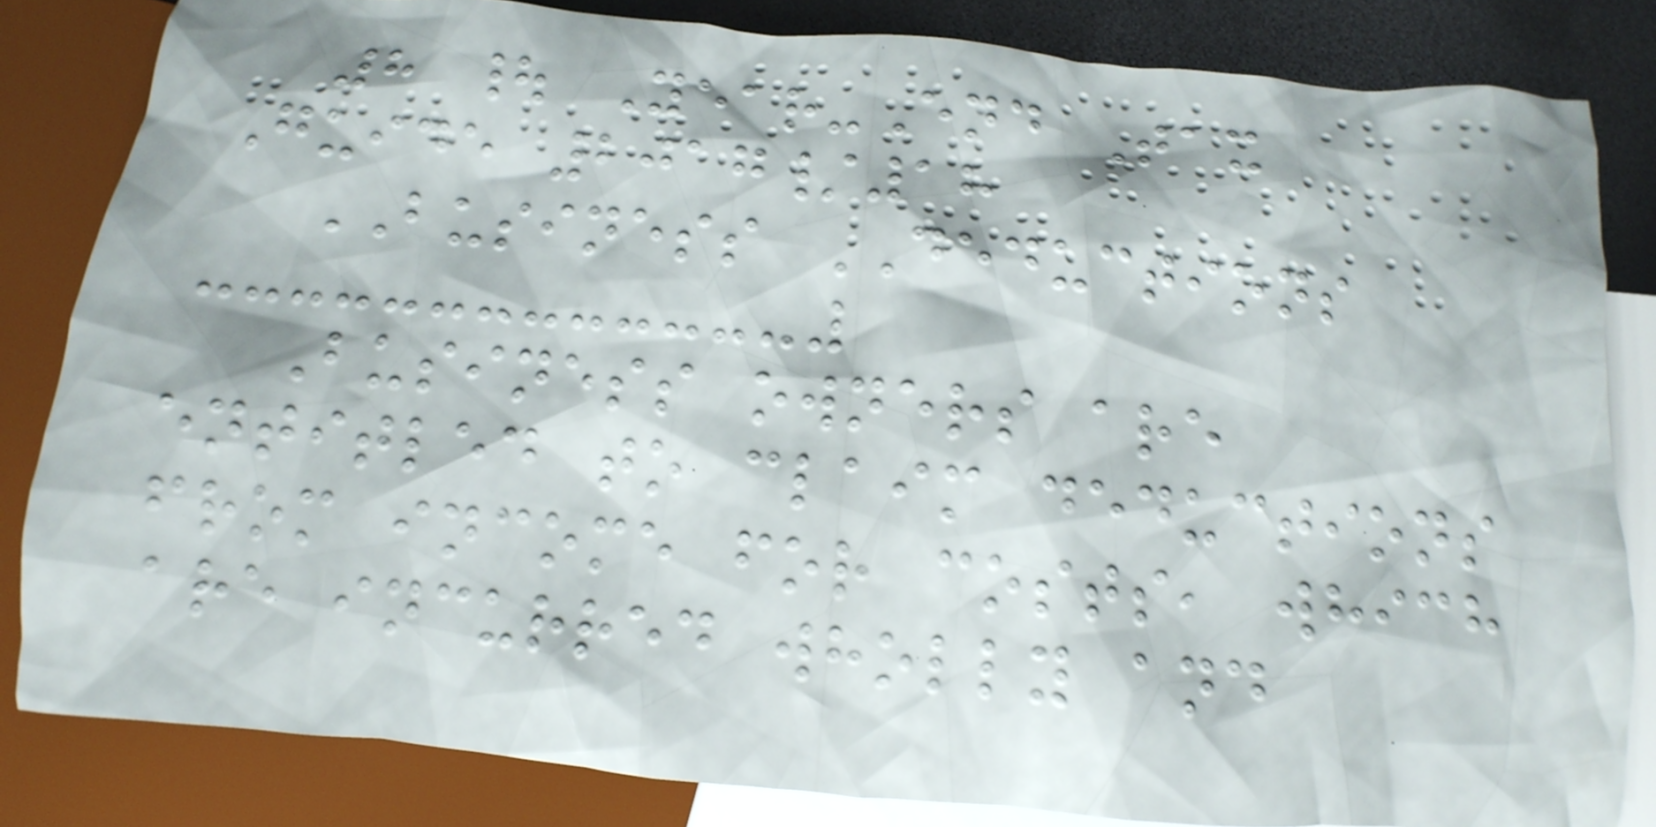8 | Year-End Tax
Guide 2017/18
BUSINESS DEDUCTIONS
Business owners are
entitled to claim deductions
from income for costs, which
are incurred wholly and
